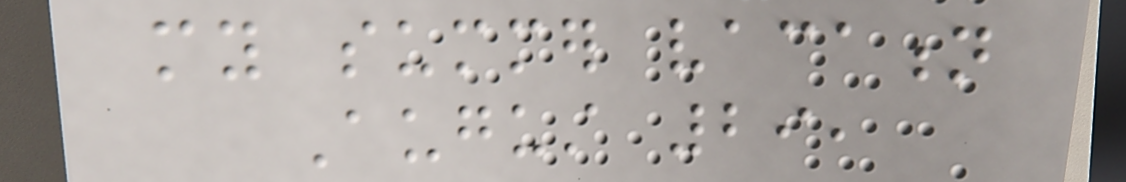my summer vacation
August 29,
